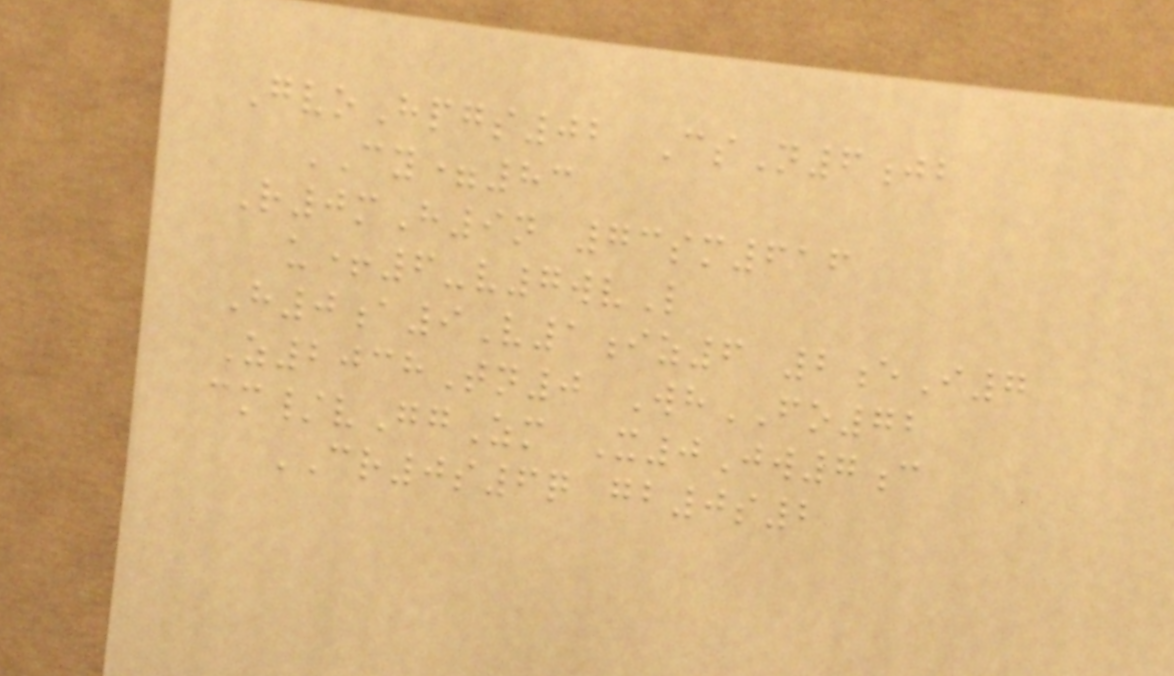GvoHpgs02 CsN6jb
CY=83
R0mH9n 73sm616
u+6-v7wvL
H0a9V1iz6 2eI7
Z2038Tn0 WhFO72
cm/vGgZm X0Jw7c
CR0s6q gb0s2
